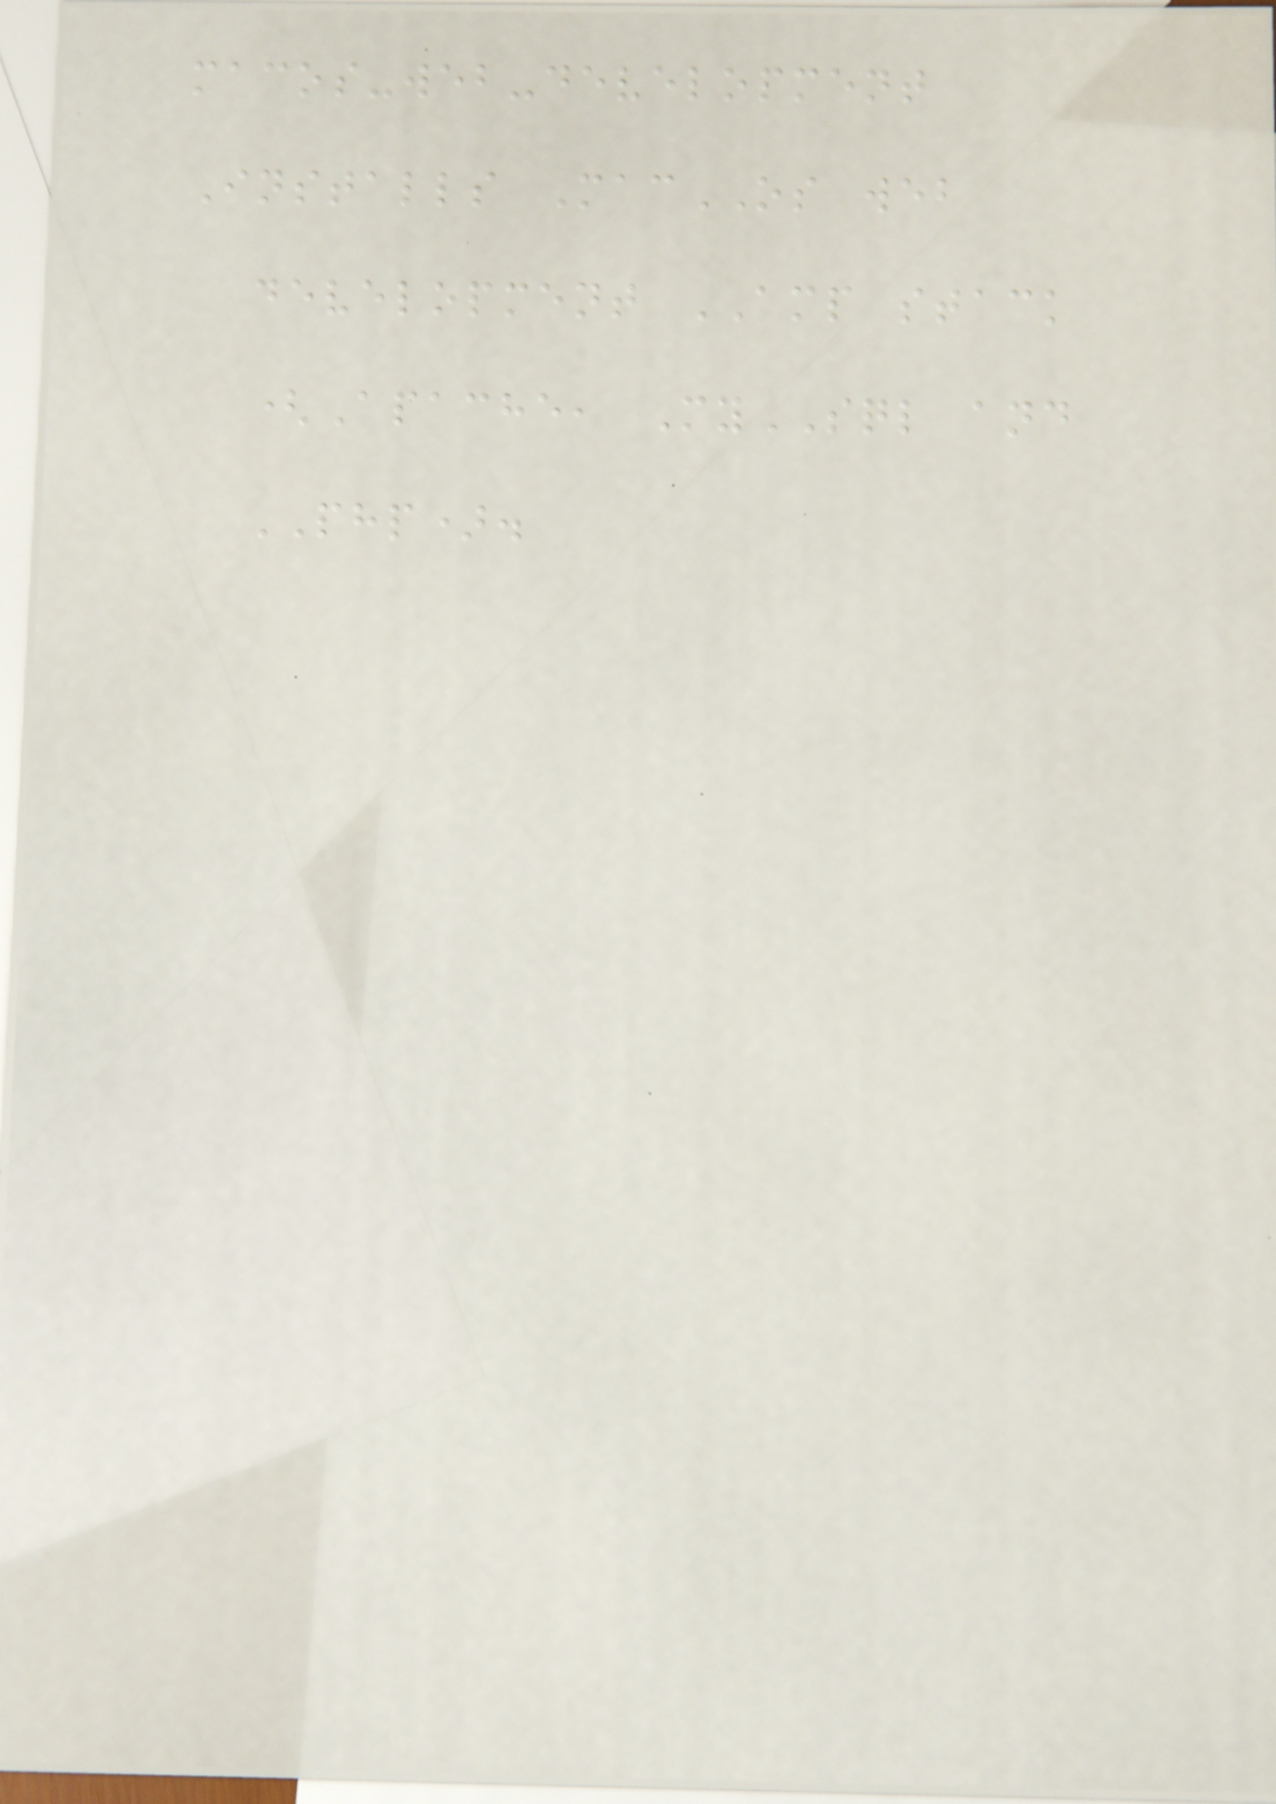macos-web-development
Installs MacOS web
development AMP stack
(Apache, MySQL and
PHP).
